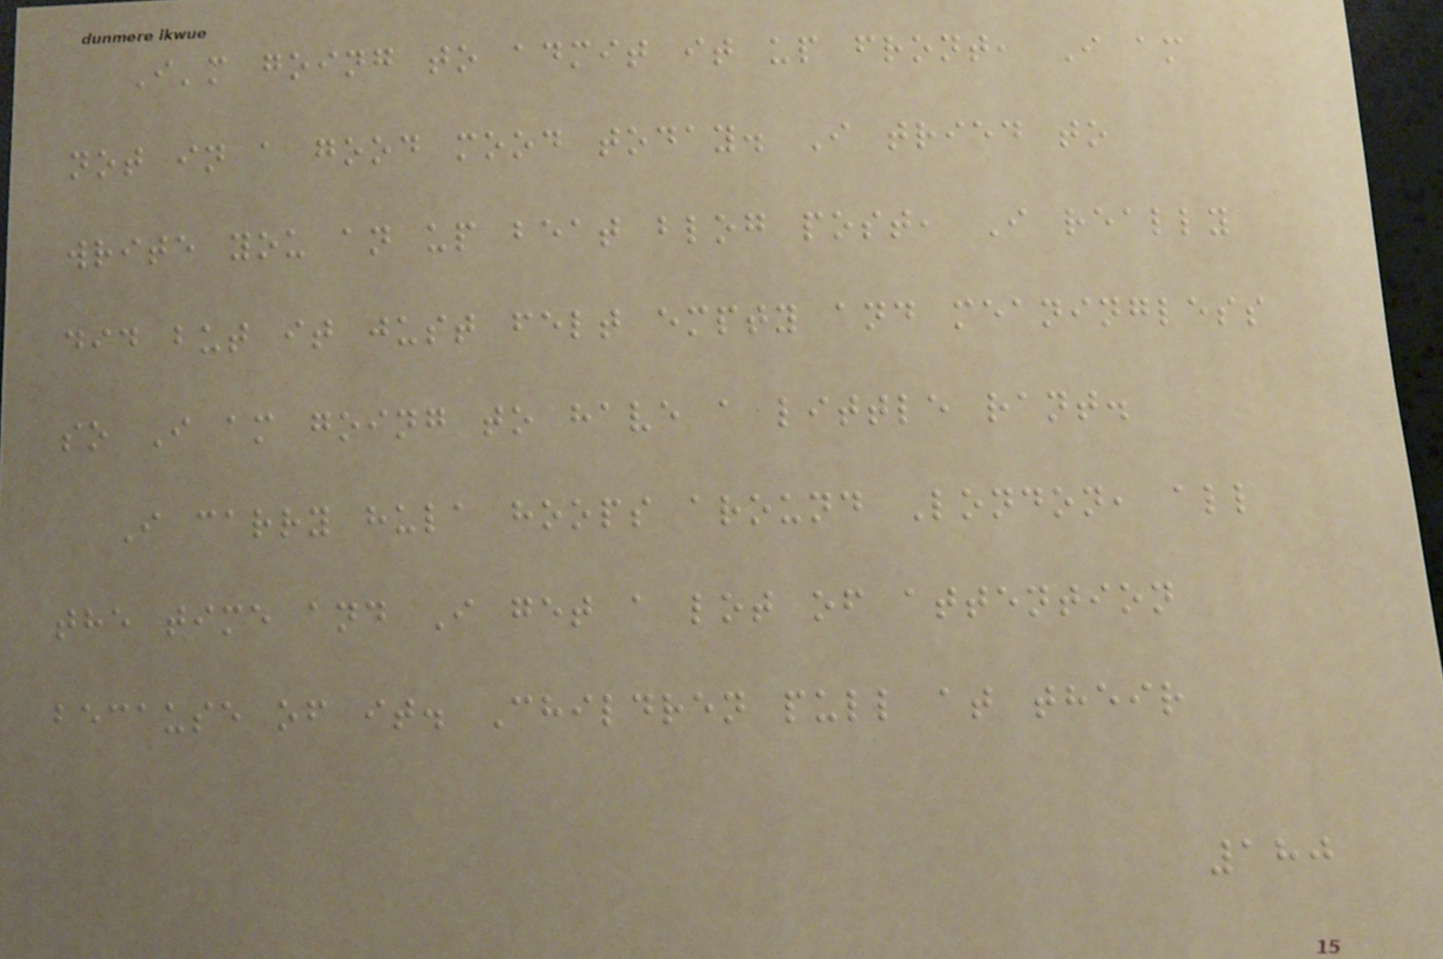I'm going to admit it up front, I am
not in a good mood today. I tried to
write you an up beat blog post, I really
did but it just felt empty and meaningless
so I am going to have a little rant.
I carry hula hoops around London, all
the time and I get a lot of attention
because of it. Children pull at their
180
